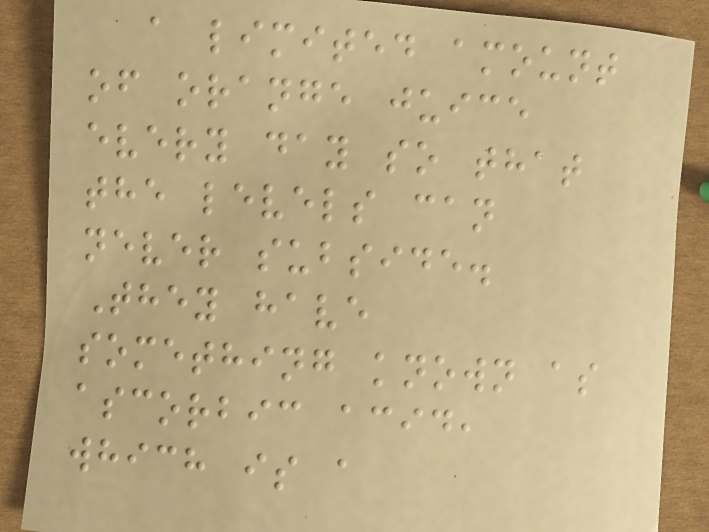a limited amount
of orange juice
every day so that
the levels can
never subside.
They have
something known as
ascorbic acid,
which is a
